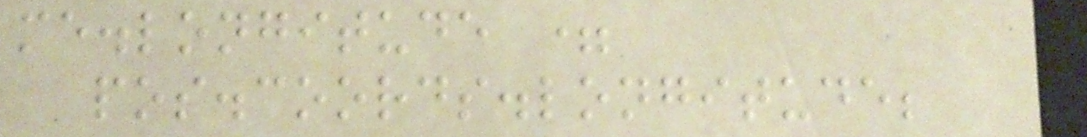me.longitude =
pos.coords.longitude;
